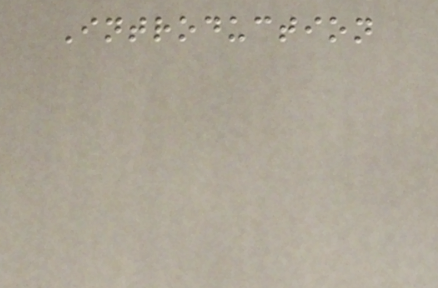Introduction
